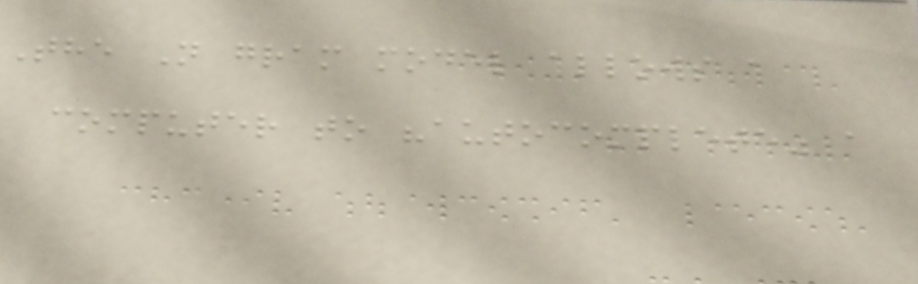The N gram model allows a
computer to "autocomplete" a
